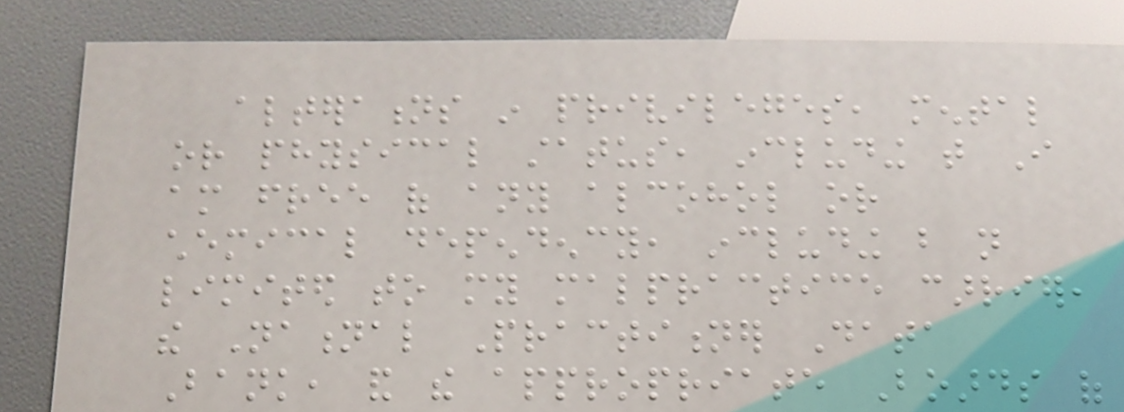alterations in privileges, mental
or physical status, including that I
am free of any alcohol or
chemical dependency, including but not
limited to my malpractice carrier,
the National Practitioner Data
Bank, and the appropriate Boards of
